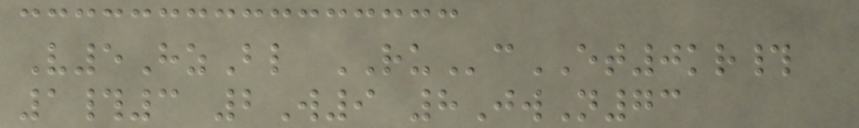V5HzBl RUcET0kr#
1#3 2W9 8JwN73
